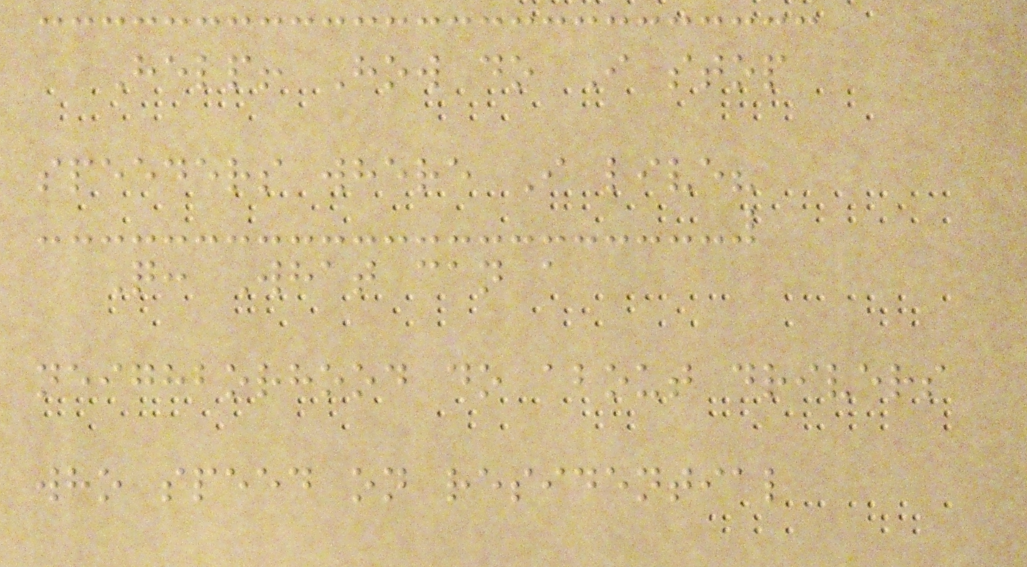Help! How do I stop
speeders where I live?
Q: What can a
neighborhood do about drivers
who speed on residential
